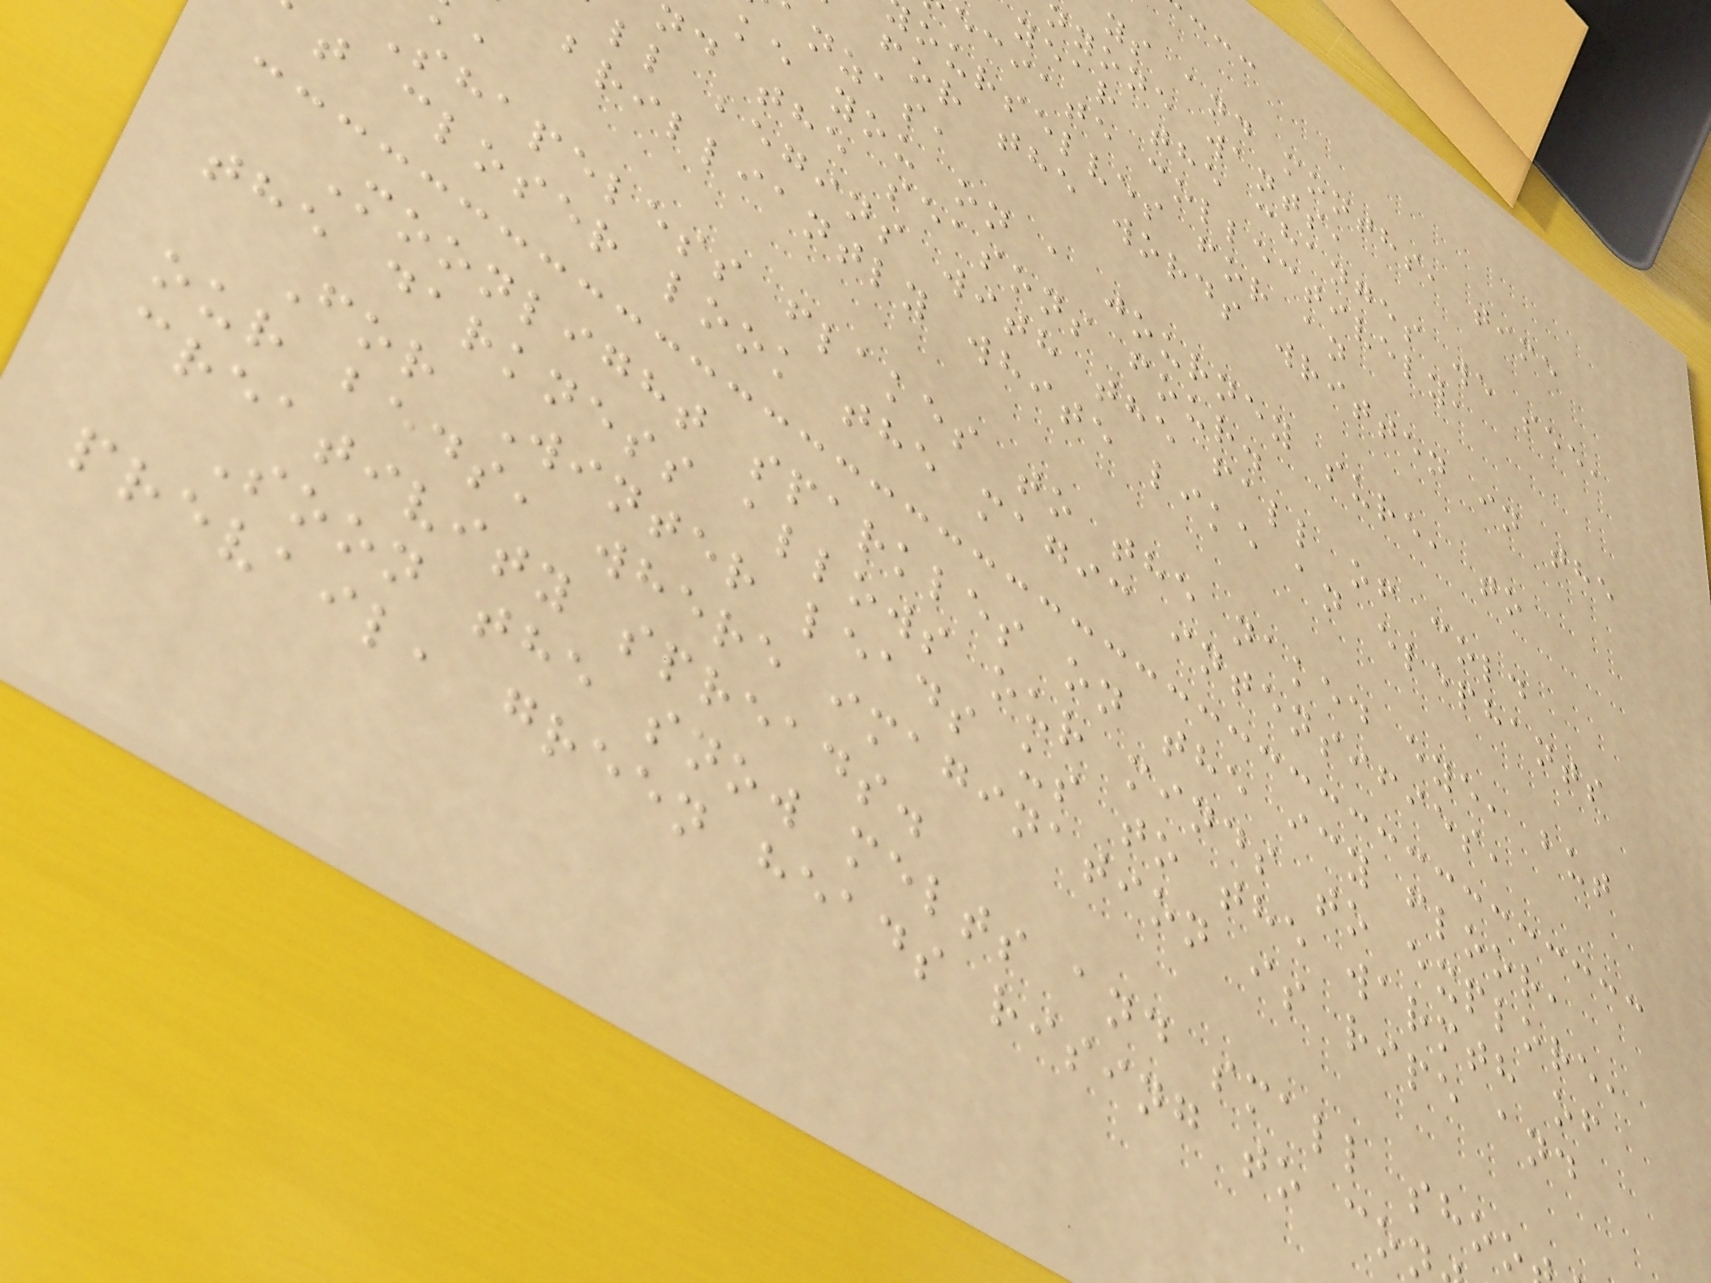ys and months, time
nyone wants,
year the changes we see,
eciate collectively,
ourselves for an
for the words written in the
nzas,
ke you on a journey sure, to
nd the seasons four.
ll begins with the fall of cold
brilliantly white like an elephants
Shapeless flakes to the naked eye, but
t closer look the magic intensifies,
Moonlight sparkles on the icy floor,
the darkness allows our minds to explore,
For Winter leads us to the warmth of
our beds, where imagination is ripe and
creativity spreads.
Soon the snow melts and small shoo
prevail, green heads rising to co
